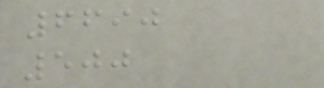6690
500
